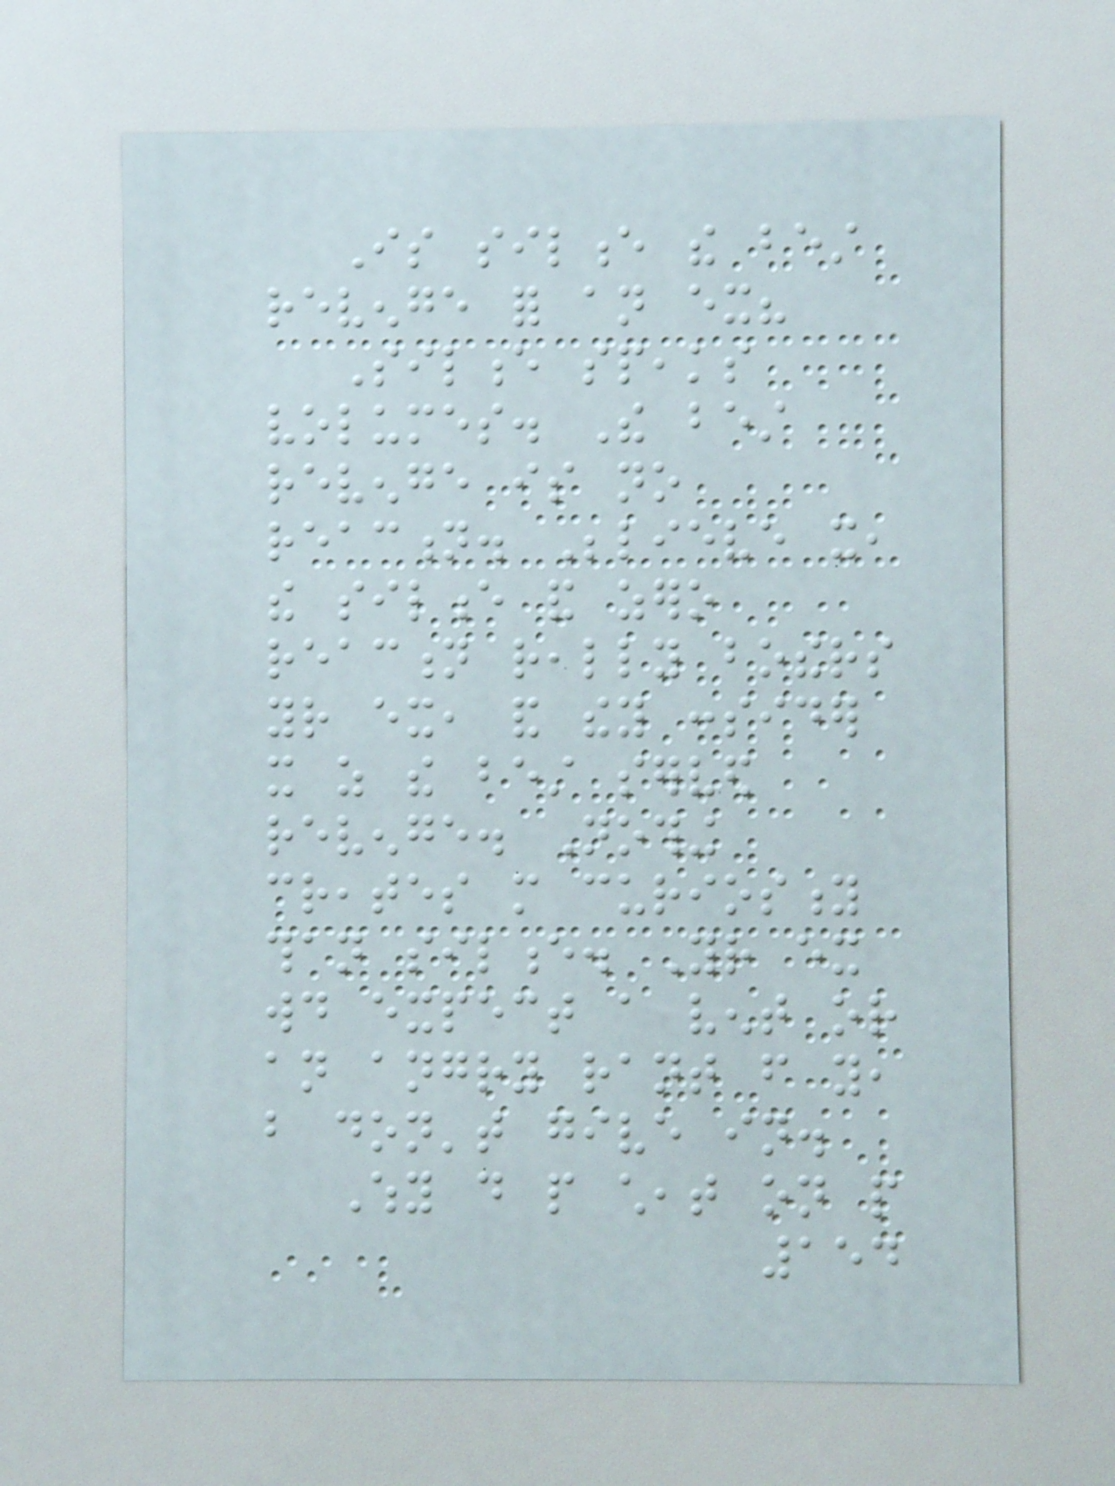Is silence the best
revenge for an ex?
Silence speaks
volumes. The best
revenge is no
reaction. Believe it,
the silence and zero
reaction really bothers
your ex, and they consider
it as the best served
revenge. Nothing
creates more curiosity
than silence. Your ex
would expect a vent or
an angry rant from you,
but don't give in.
Why do people cheat on people
154
